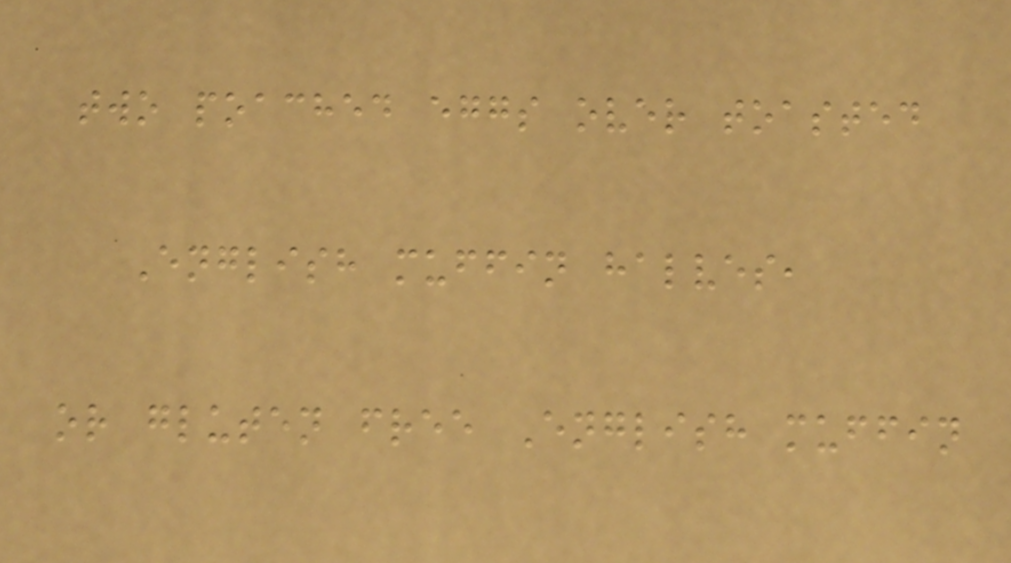two poached eggs over toasted
English muffin halves,
or gluten free English muffin
